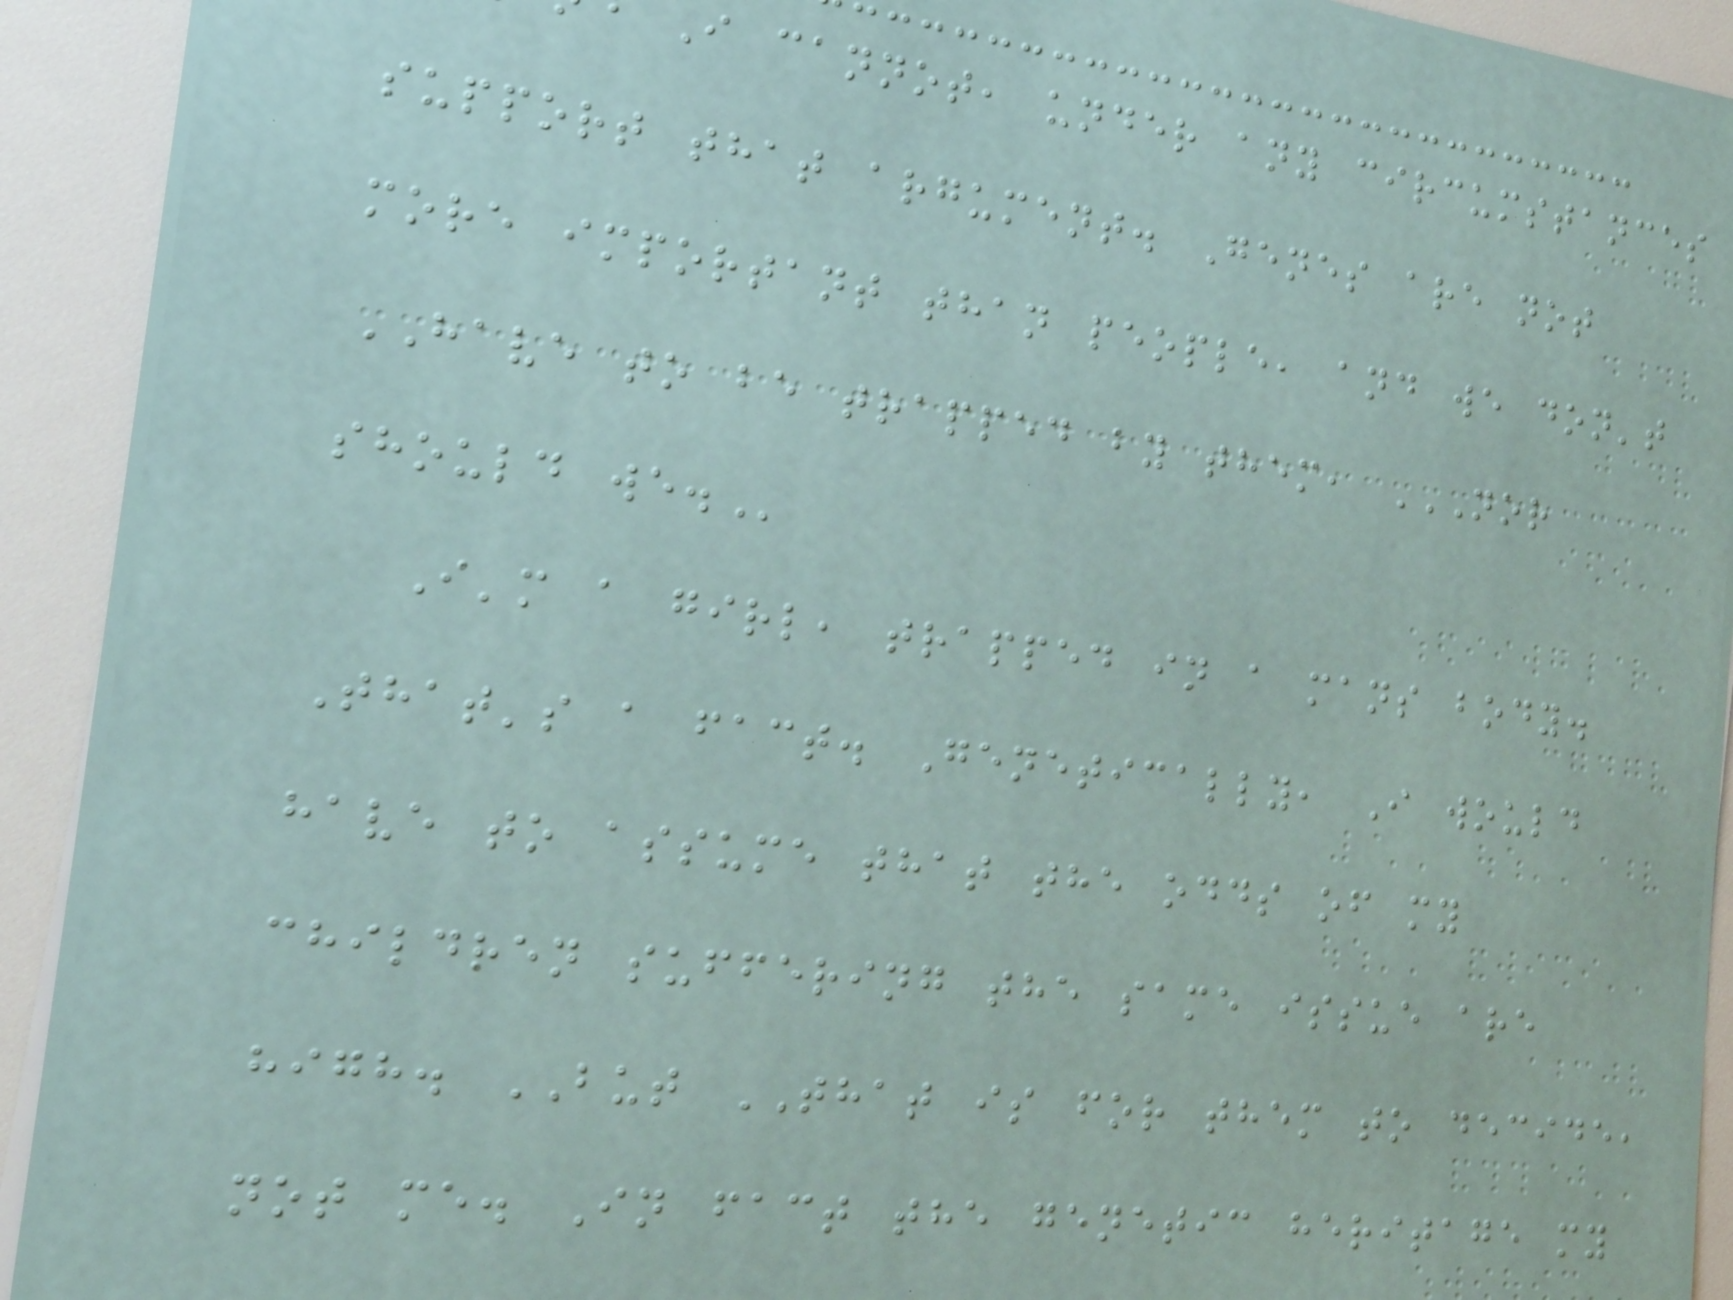I cannot, under any circumstances
support that argument. Genes are not
more important than people, and we don't
HAVE to be trapped by them, NOR
should
I'm a girl, trapped in a mans body.
That's a fact. Genetically, I would
have to assume that the odds of my
children suffering the same issue are
high. BUT THAT is for them to decide,
not me. In fact the genetic heritage my
